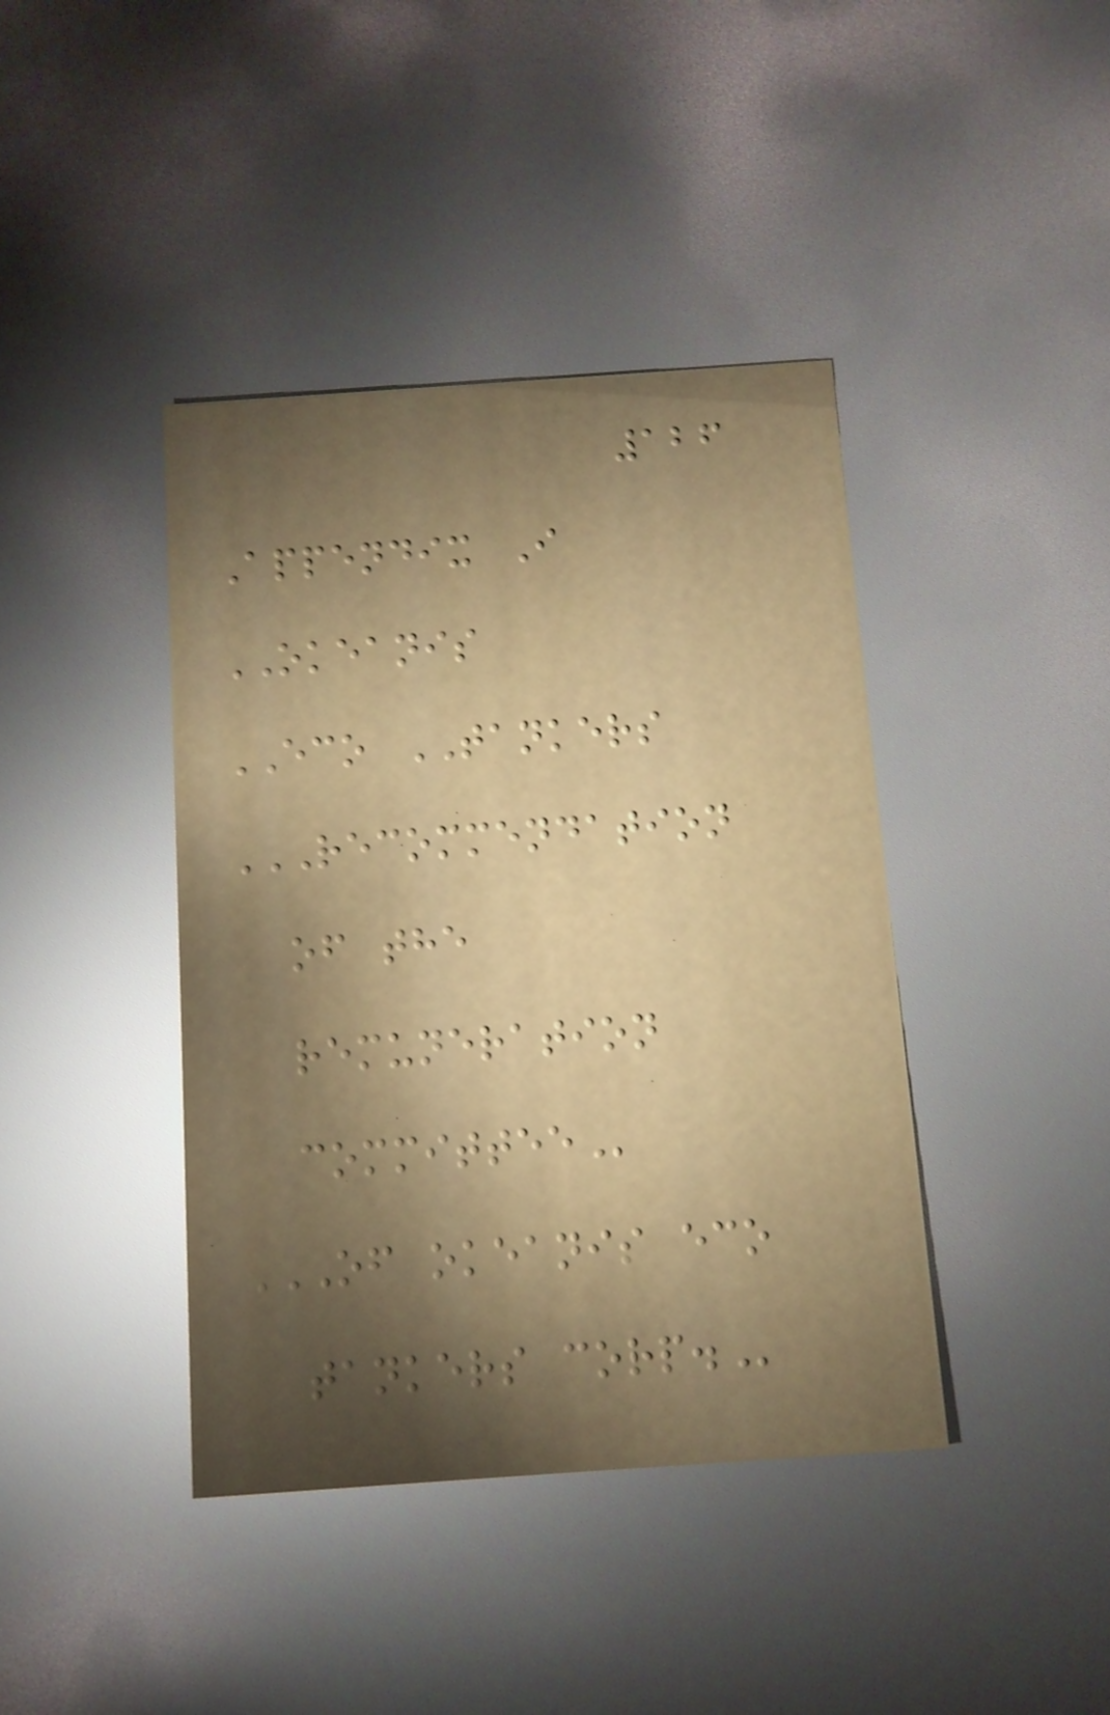126
Appendix I
OKEANIS
ECO TANKERS
RECOMMENDATION
OF THE
REMUNERATION
COMMITTEE
OF OKEANIS ECO
TANKERS CORP.
